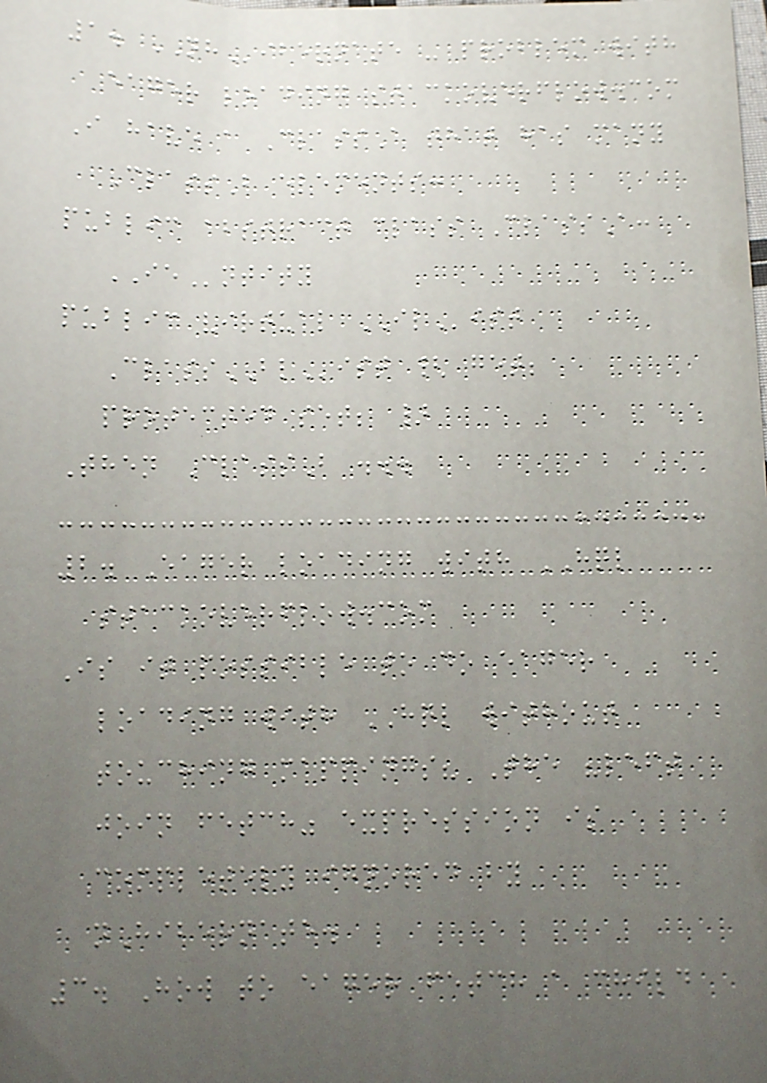1. NHibernate - problem with
eager loading stackoverflow.com
I have a ClassA that has many
ClassB elements:
public abstract class ClassA:
IEntity
public virtual IList
ClassBList { get;
protected set; }
Then ClassB ...
2. Eager loading with HQL
stackoverflow.com
Is it possible to do eager
loading with HQL without
touching mappings? The "left
join fetch" expression is
completely ignored by
nHibernate.
3. How to eager fetch a child
